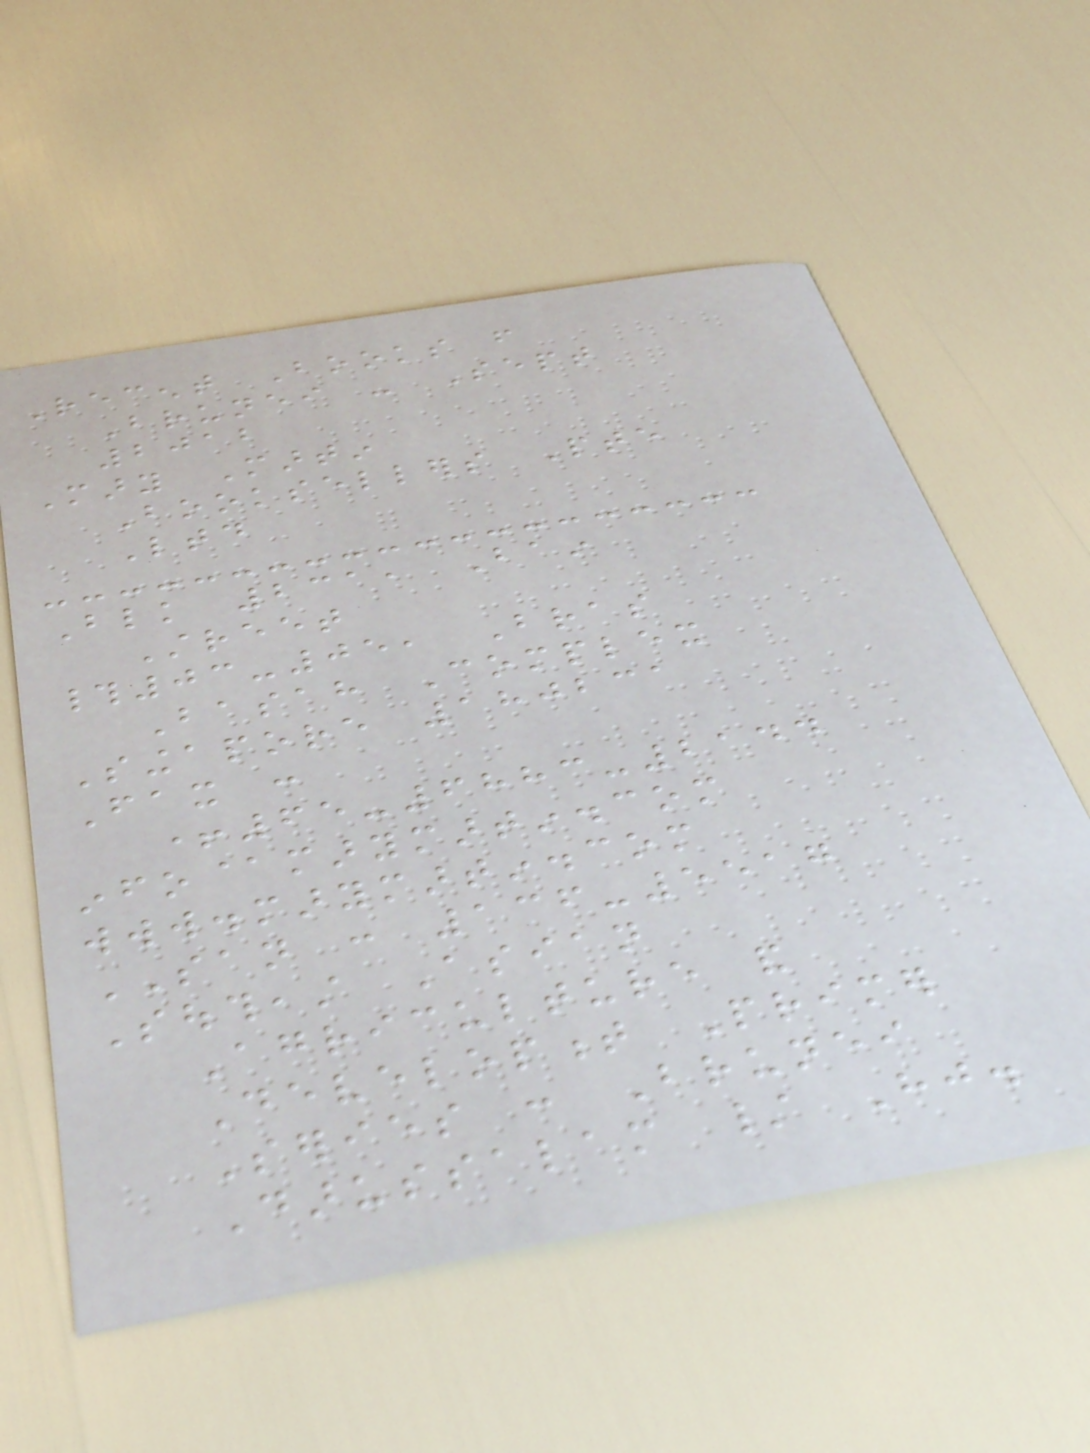Recent Books from
Brunei - Sept
2012
Mary Martin
Booksellers Pte
Ltd
Blk 231, Bain
Street
#03-05, Bras
Basah Complex
Singapore 180231
Fax :
+65-6883-2144
info@marymartin.com
www.marymartin.com
SAN : 136-5517
Southeast Asian
Agriculture and
Development Primer
Series : Brunei
Darussalam / Hj.
